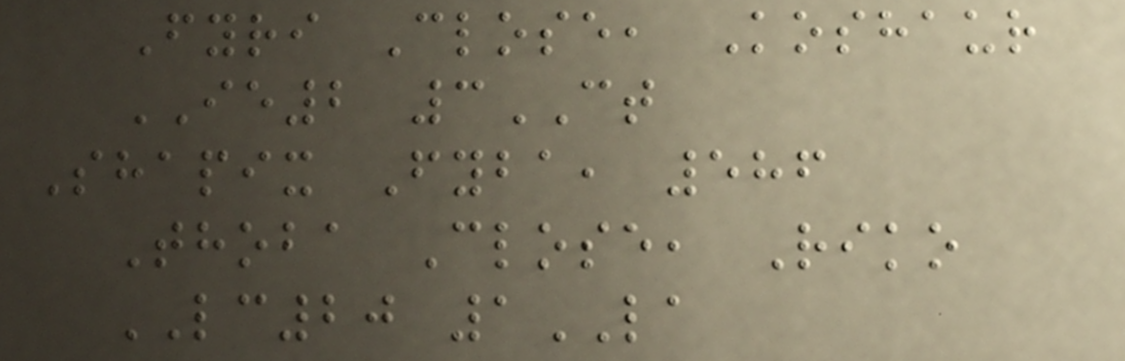Fyri Close, Koshaur
IE2 3CT
Shapix Fyba, 586
Thoba Close, Riko
LC20 1LA
